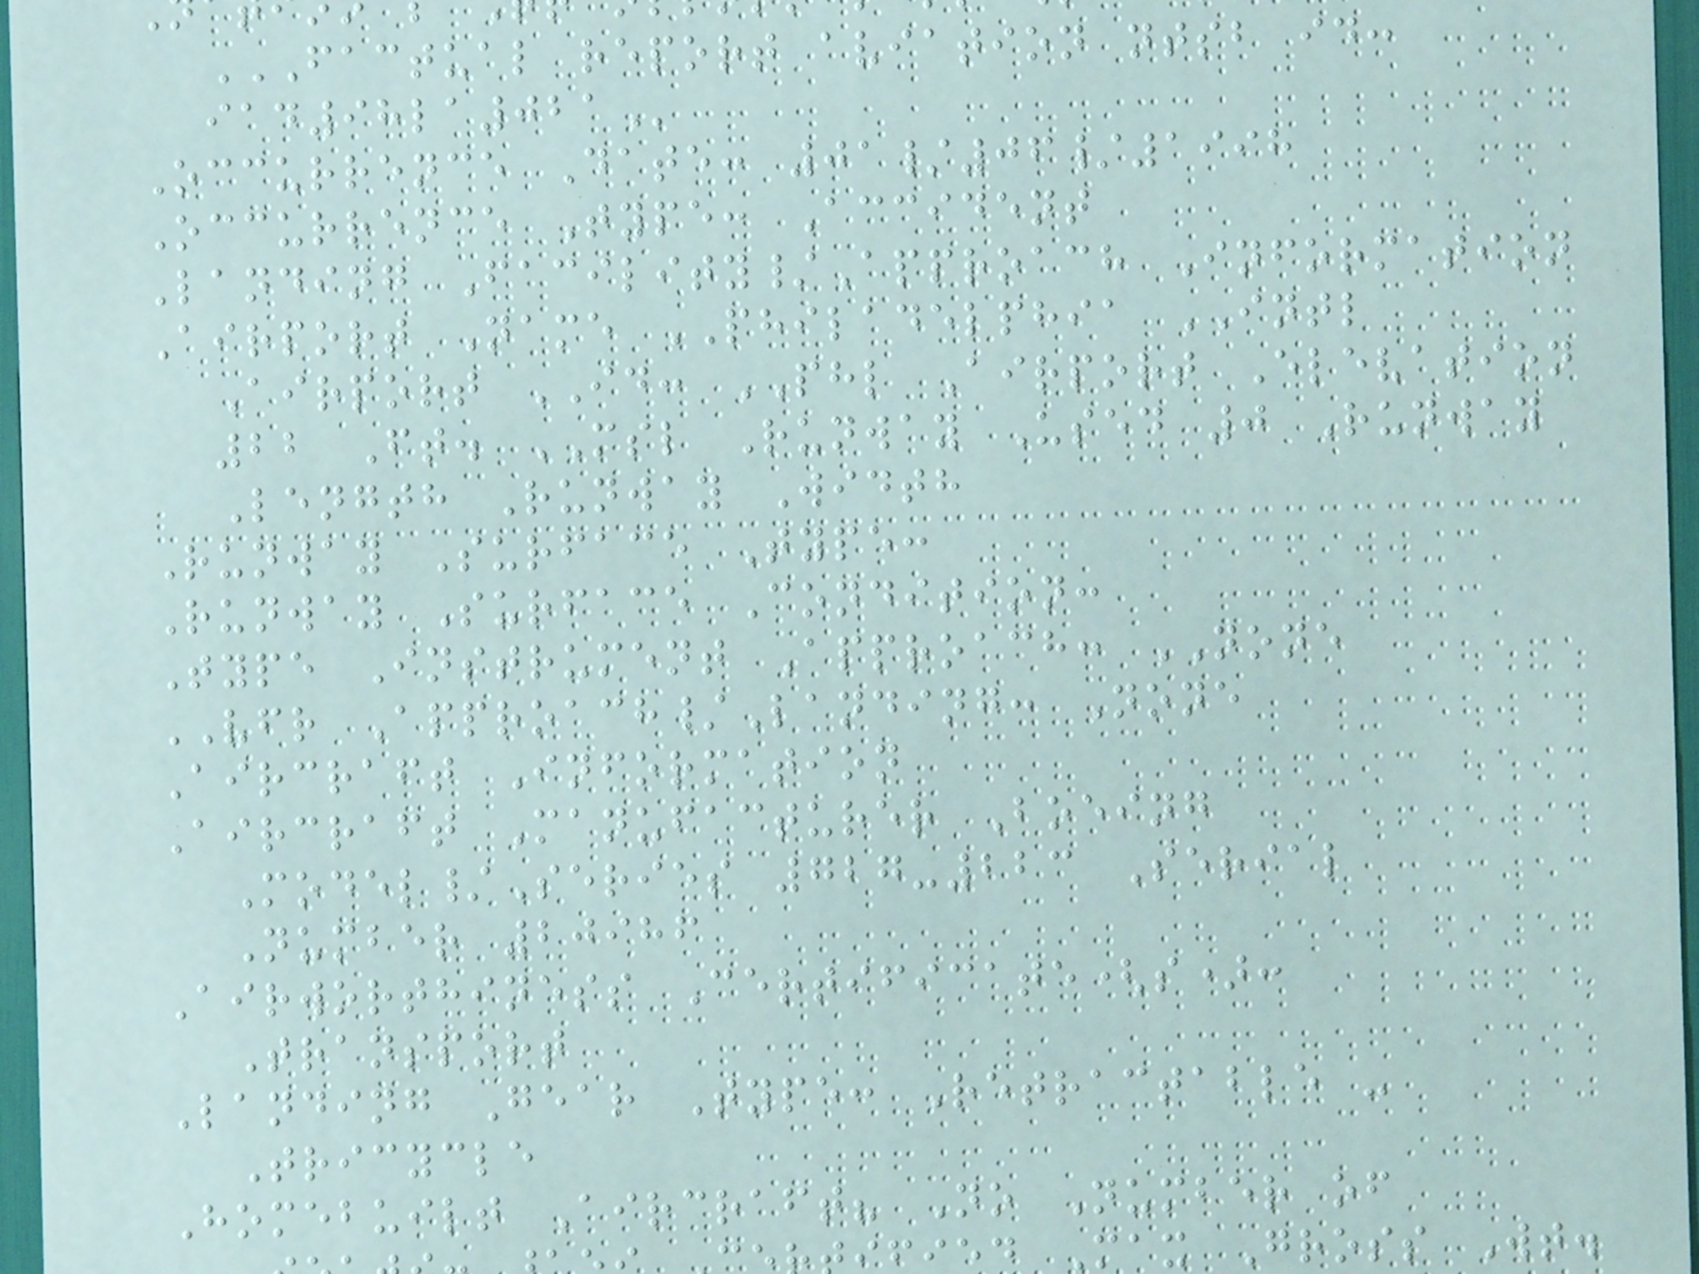FACTUAL REPORT AVIATION NTSB ID:
Occurrence Date: 01/06/1998
Occurrence Type: Accident
Landing Facility/Approach Information
Airport Name PHILADELPHIA INTL
Airport ID: PHL Airport Elevation
22 Ft. MSL Runway Used 0 Runway
Length Runway Width
Runway Surface Type:
Runway Surface Condition:
Type Instrument Approach: NONE
VFR Approach/Landing: None
Aircraft Information
Aircraft Manufacturer Boeing
Model/Series 727-223 Serial
Number 20986
Airworthiness Certificate(s):
Transport
Landing Gear Type: Retractable -
Tricycle
Homebuilt Aircraft? No Number of
ed Max Gross Wt.
